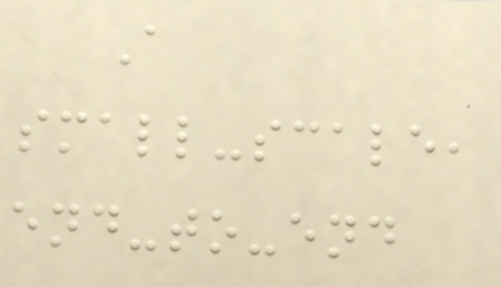A
small-scale,
end-to-end
